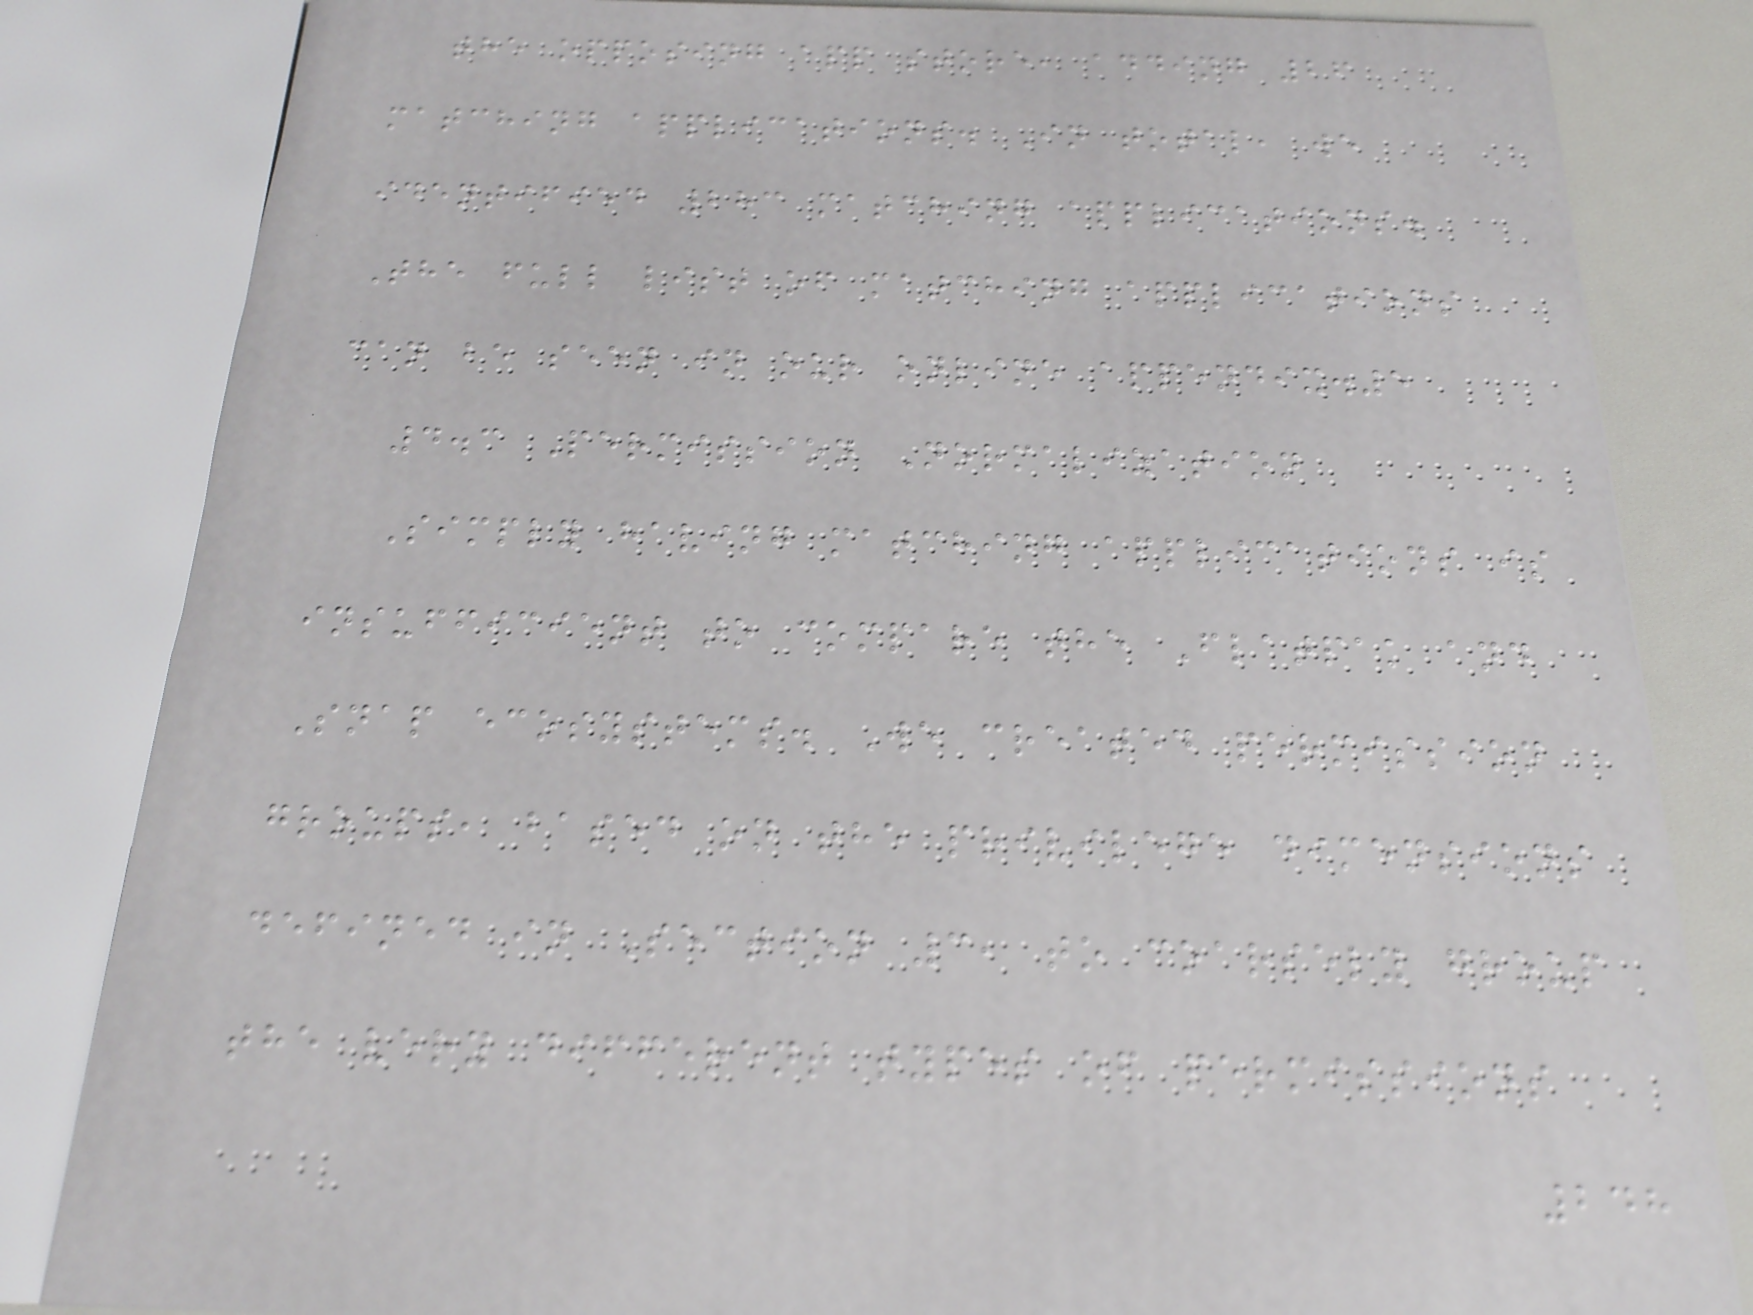the opposing app store, adding 26
matching applications. In total, we
identified 283 matching applications.
The full list of matching applications
can be seen in our online appendix.5
4.3 Permission Normalization
Simply having matching applications is
insufficient to compare the Flatpak and
Snap ecosystems. We created permission
groups, based on the privilege dimensions
defined in Section 3, to coarsely group
the very different types of permissions
248
